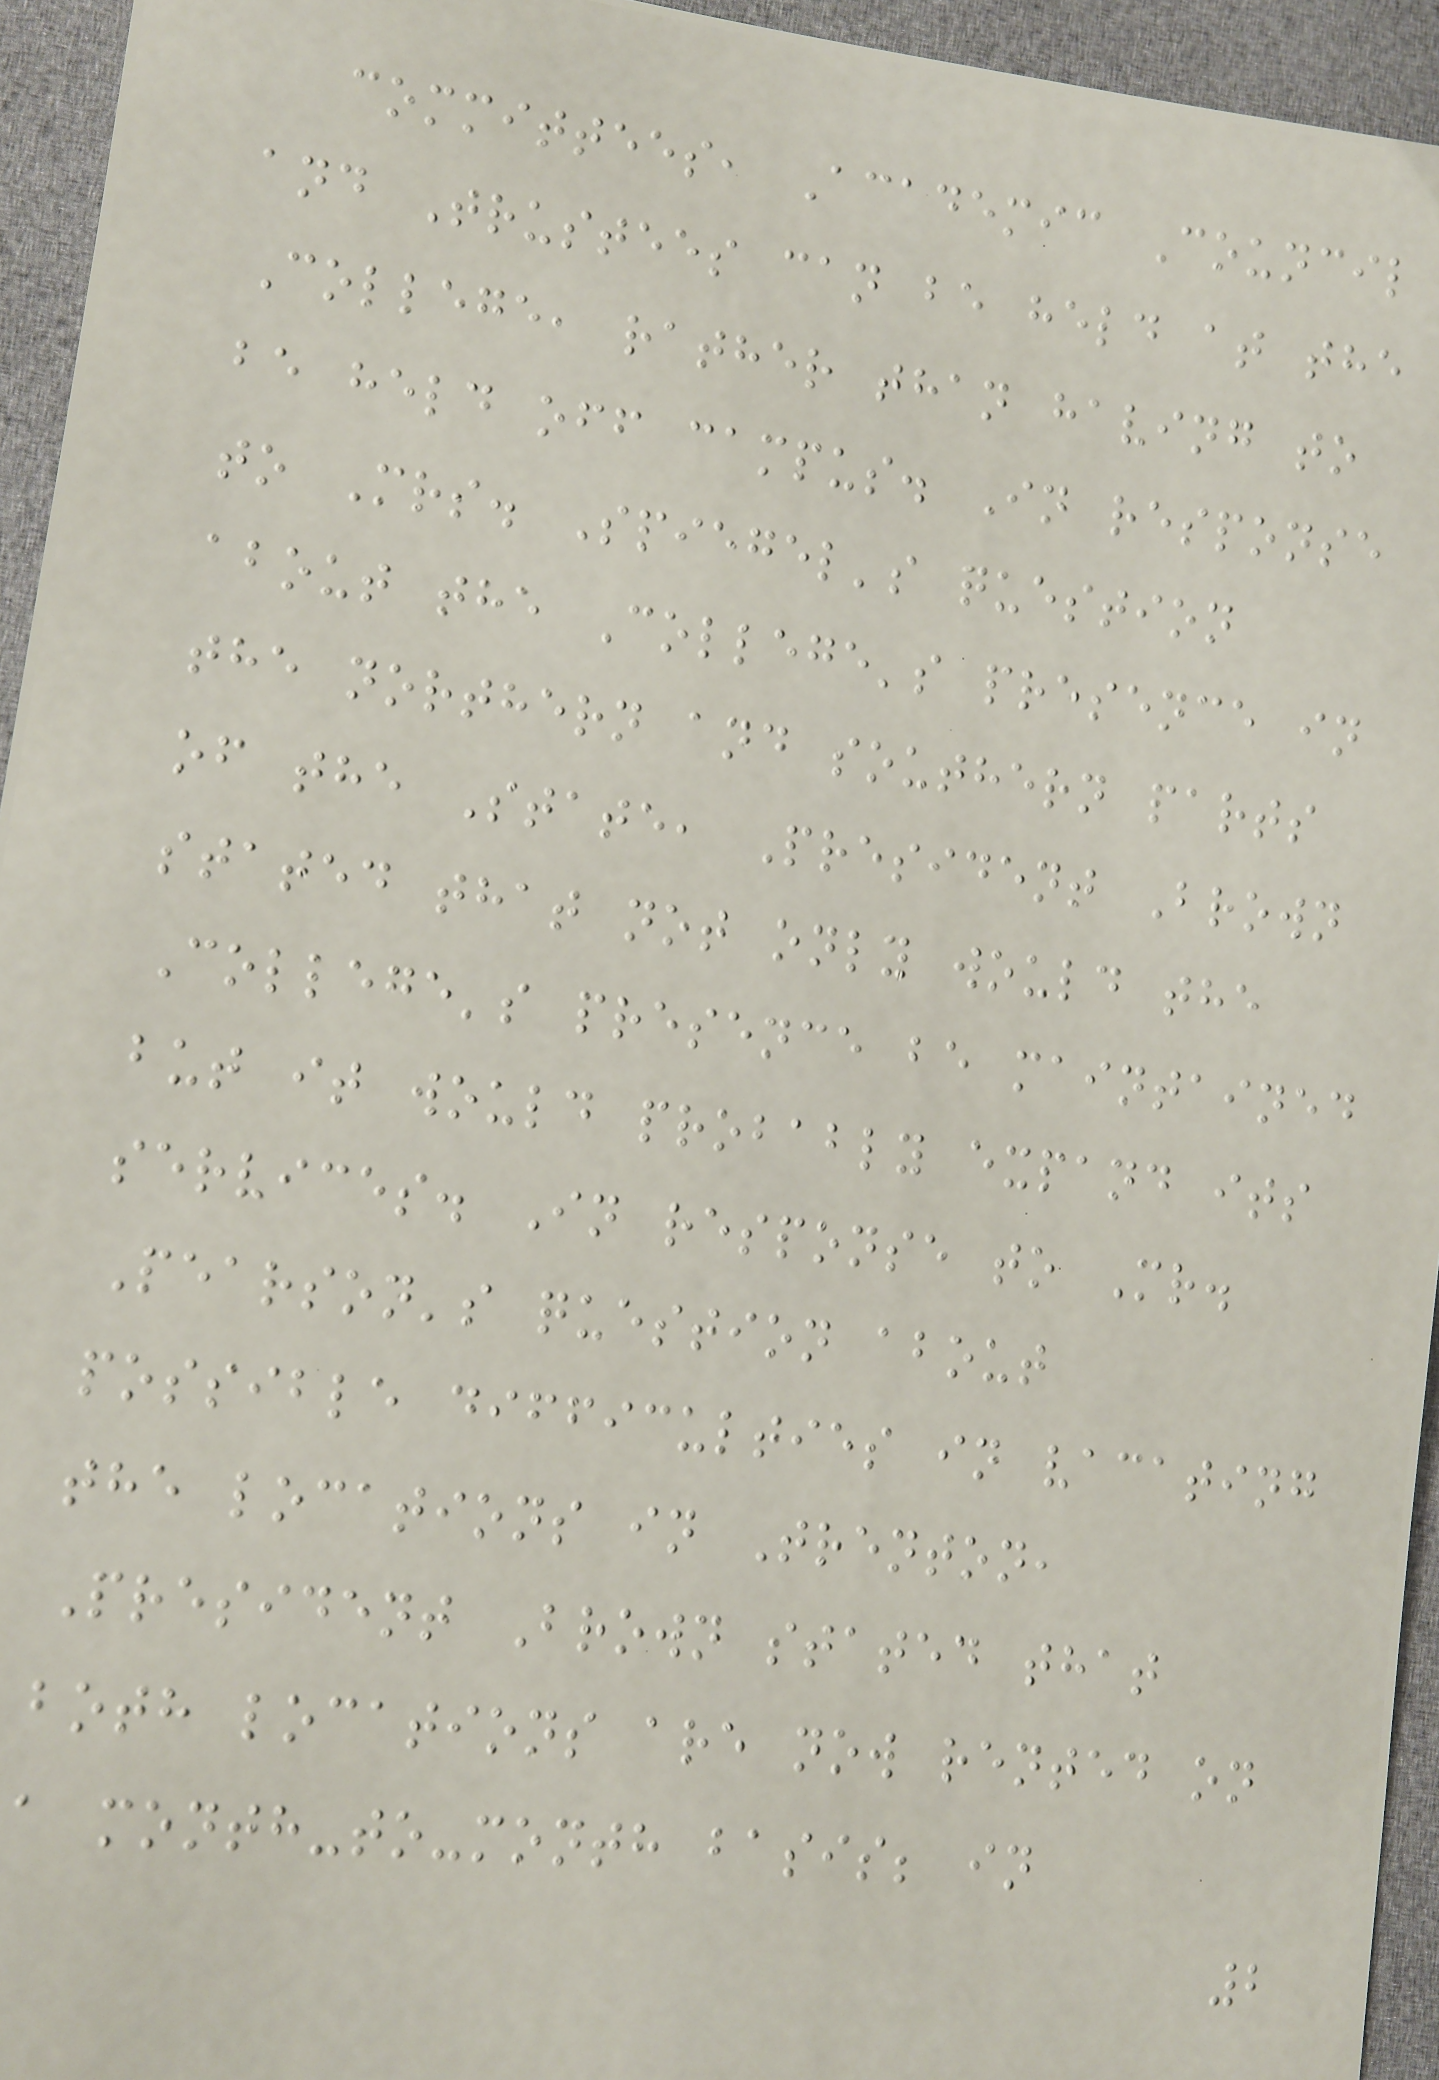committees, Academic Council
and Trustees can be held at the
College, rather than having to
be held off campus. In response
to Mrs. Spiegel's question
about the College's presence in
the northern and southern parts
of the State, President Brown
stated that not only would the
College's presence be maintained
but it would probably expand its
services. In response to Mr.
Pearson's question about
possible difficulties in vacating
the locations in Trenton,
President Brown stated that
both locations are now rented on
a month-to-month basis; in
2
